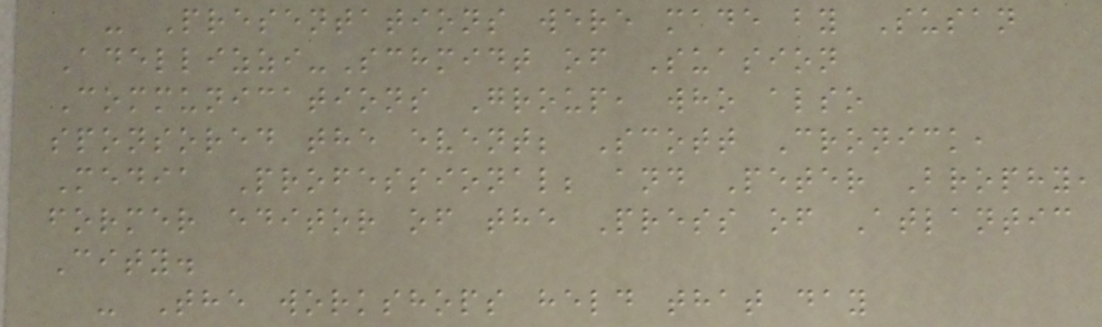- Presentations were made by Susan
Adellizzi-Schmidt of Suasion
Communications Group, who also
sponsored the event; Scott Cronick,
Media Professional; and Peter Brophy,
former editor of the Press of Atlantic
City.
- The workshops held that day
